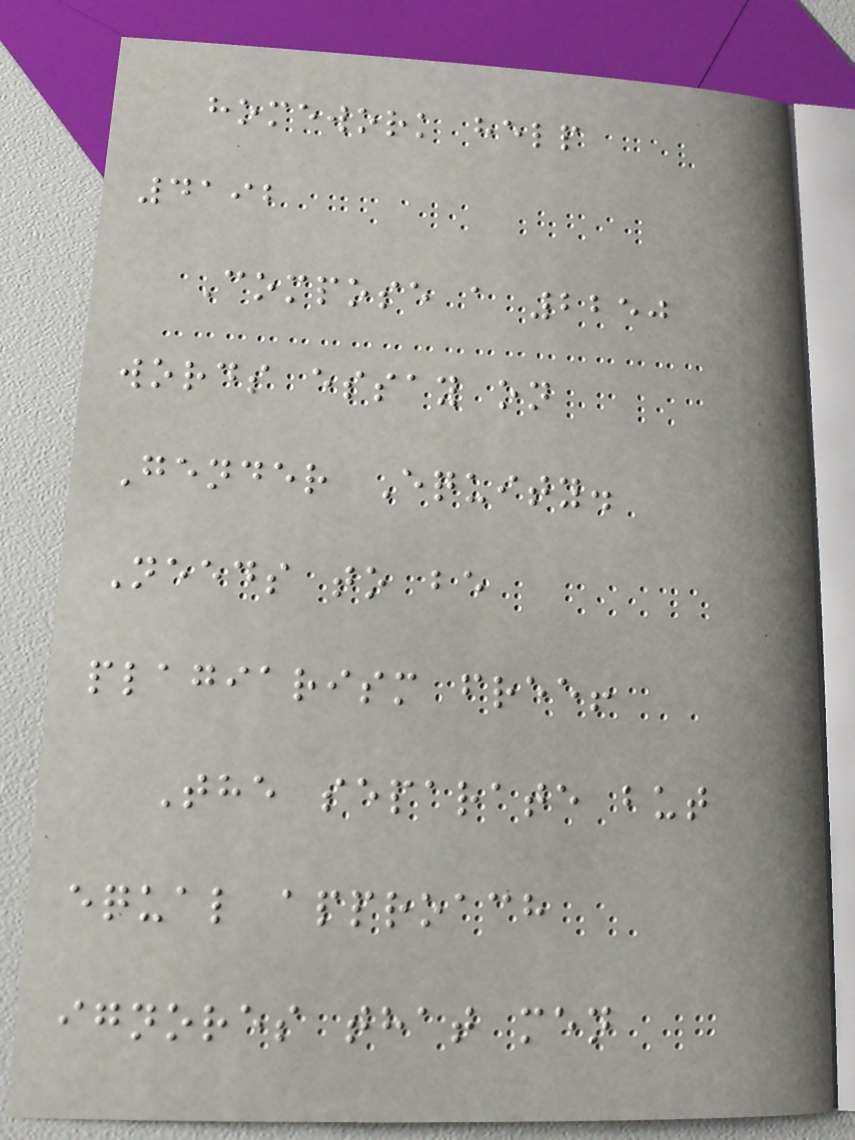homework help
4192
Compose a 2250
words essay on
Gender Equity.
Needs to be
plagiarism free!
The separate but
equal approach
ignores that men
